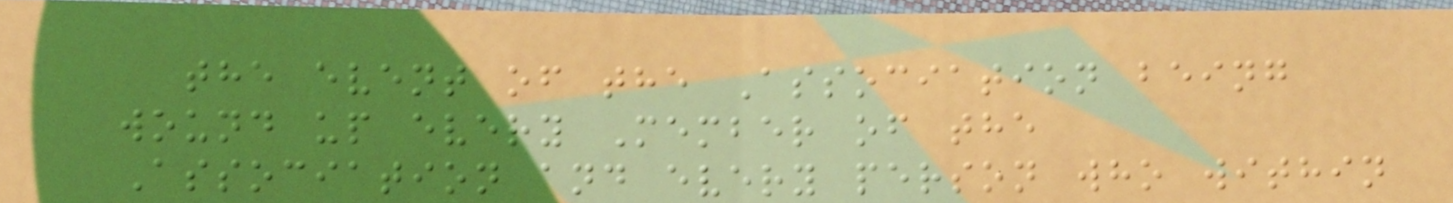the event of the Association being
wound up every Member of the
Association and every person who within
